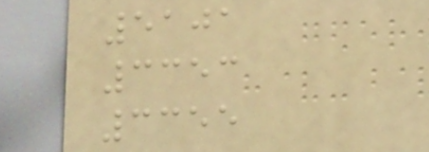5101
3353
3355
